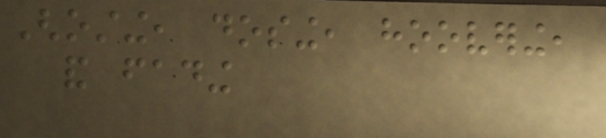Ghosting, dosing, hoovering,
and fading
